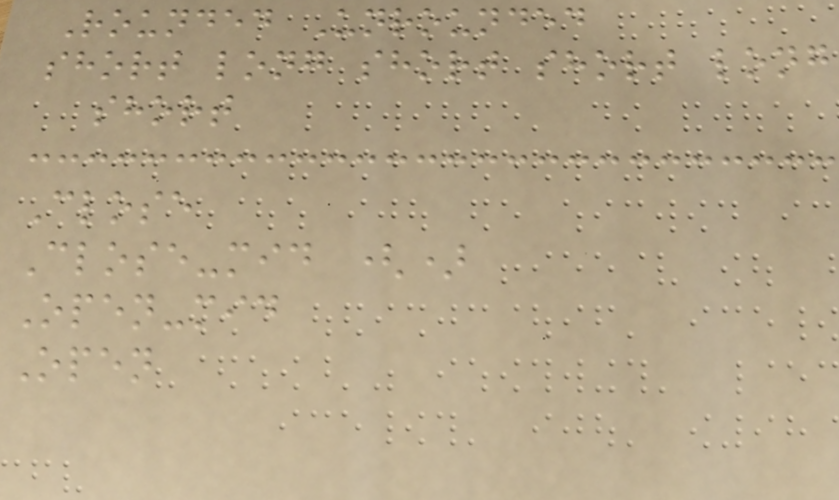Rounded Unrounded
short long short short long
short
Close
Close-mid ()
Open-mid
Open
